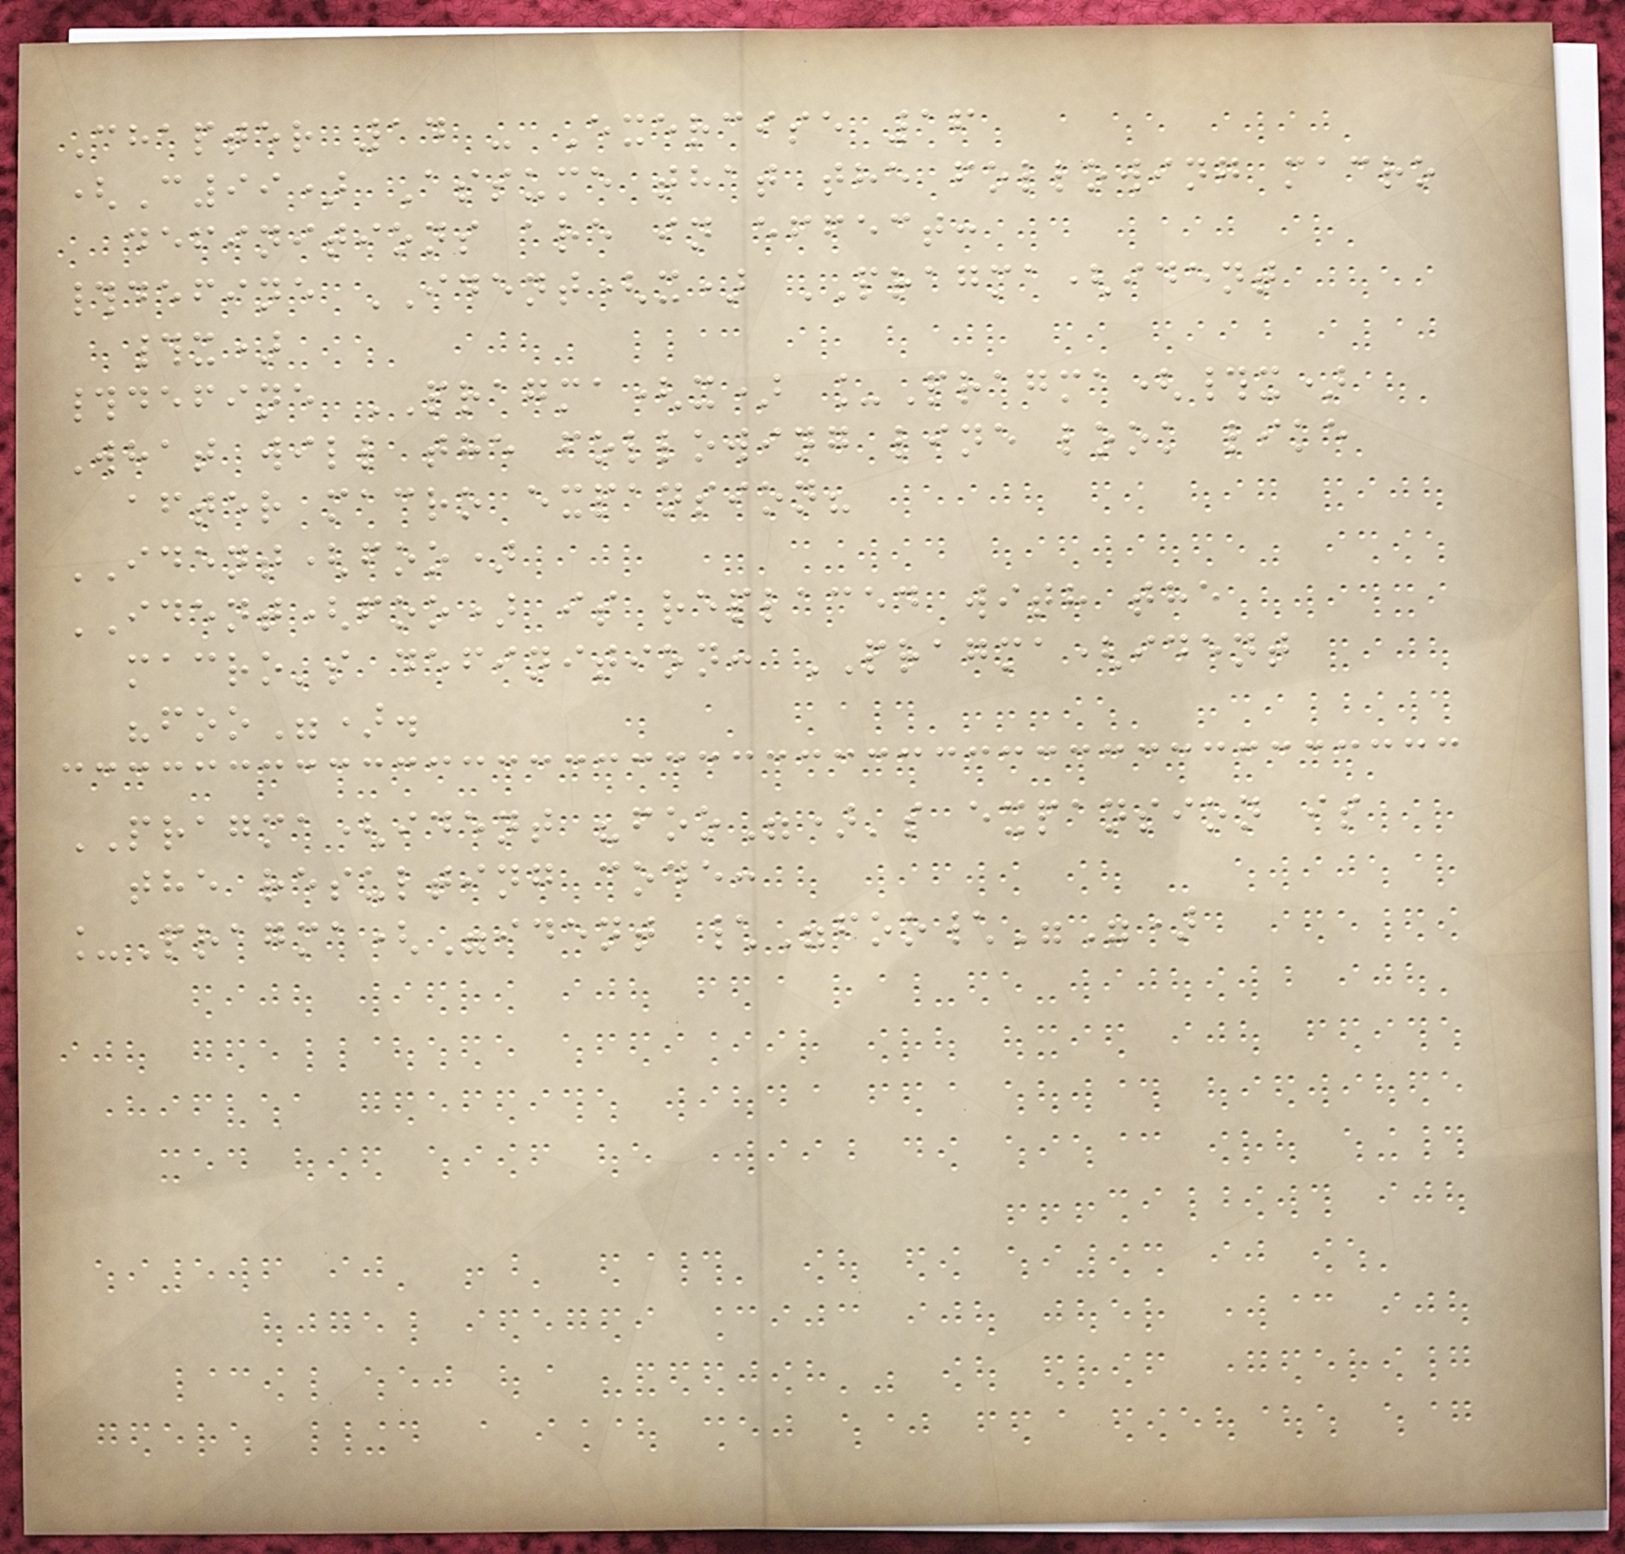Chapter 14 - Exercise 16
(C99) Assume that the following macro
definitions are in effect:
#define IDENT(x) PRAGMA(ident
#x)
#define PRAGMA(x) _Pragma(#x)
What will the following line look like
after macro expansion?
IDENT(foo)
IDENT(foo) is replaced with the
macro's definition: PRAGMA(ident
"foo").
PRAGMA(ident "foo")'s expansion is
the resulting code:
_Pragma("ident \"foo\"")
